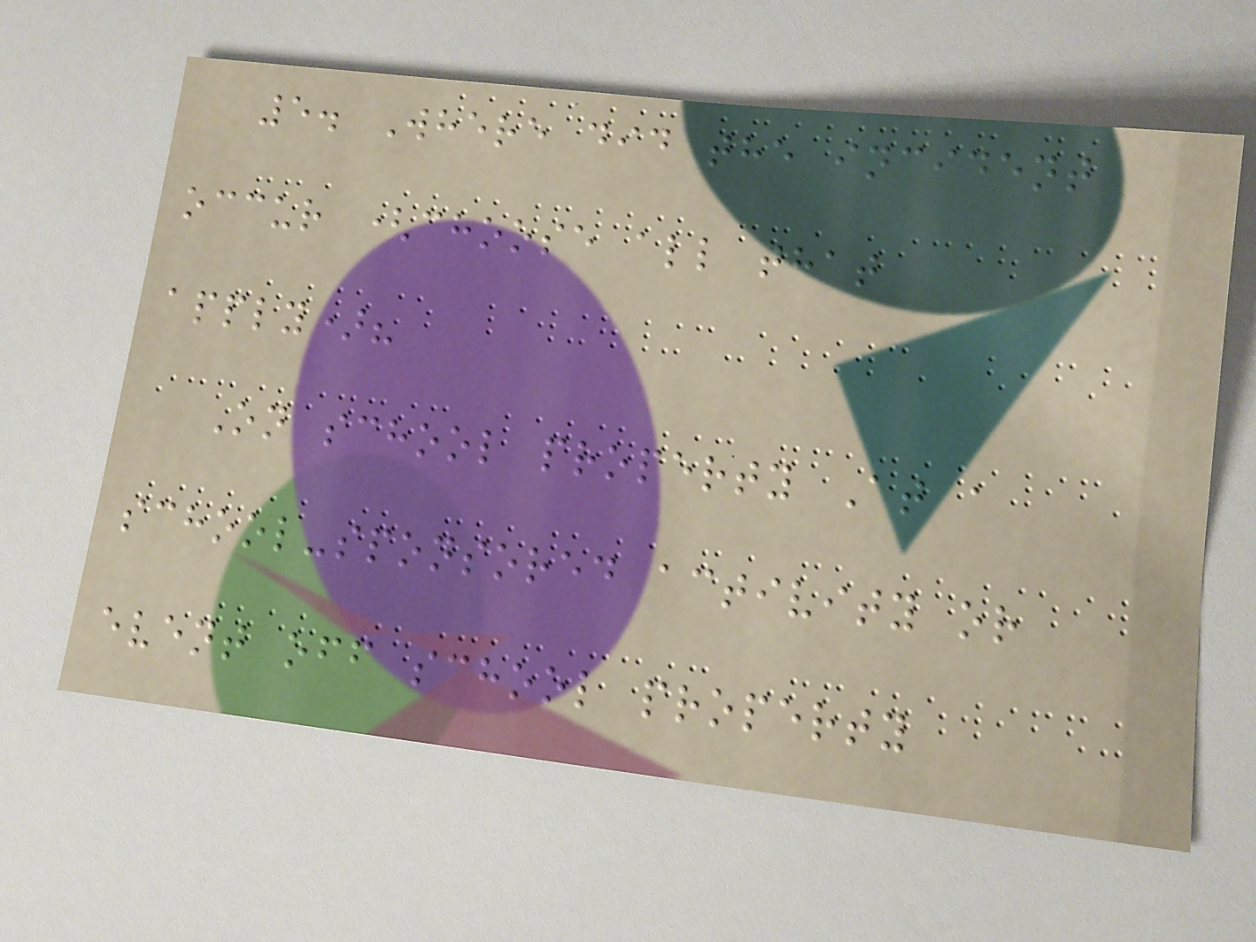5. Where did the incident
occur (choose all that
apply)?
On school property At a
school-sponsored activity or
event off school property
